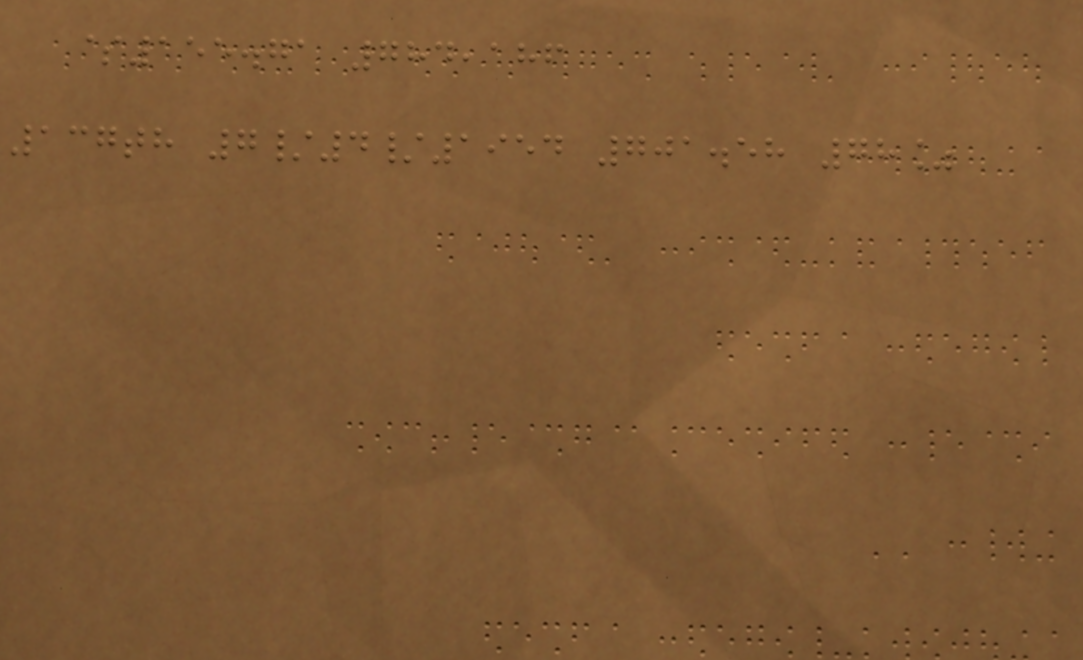$155.71 784,186
137th 7/4/1954 701.58 78%
